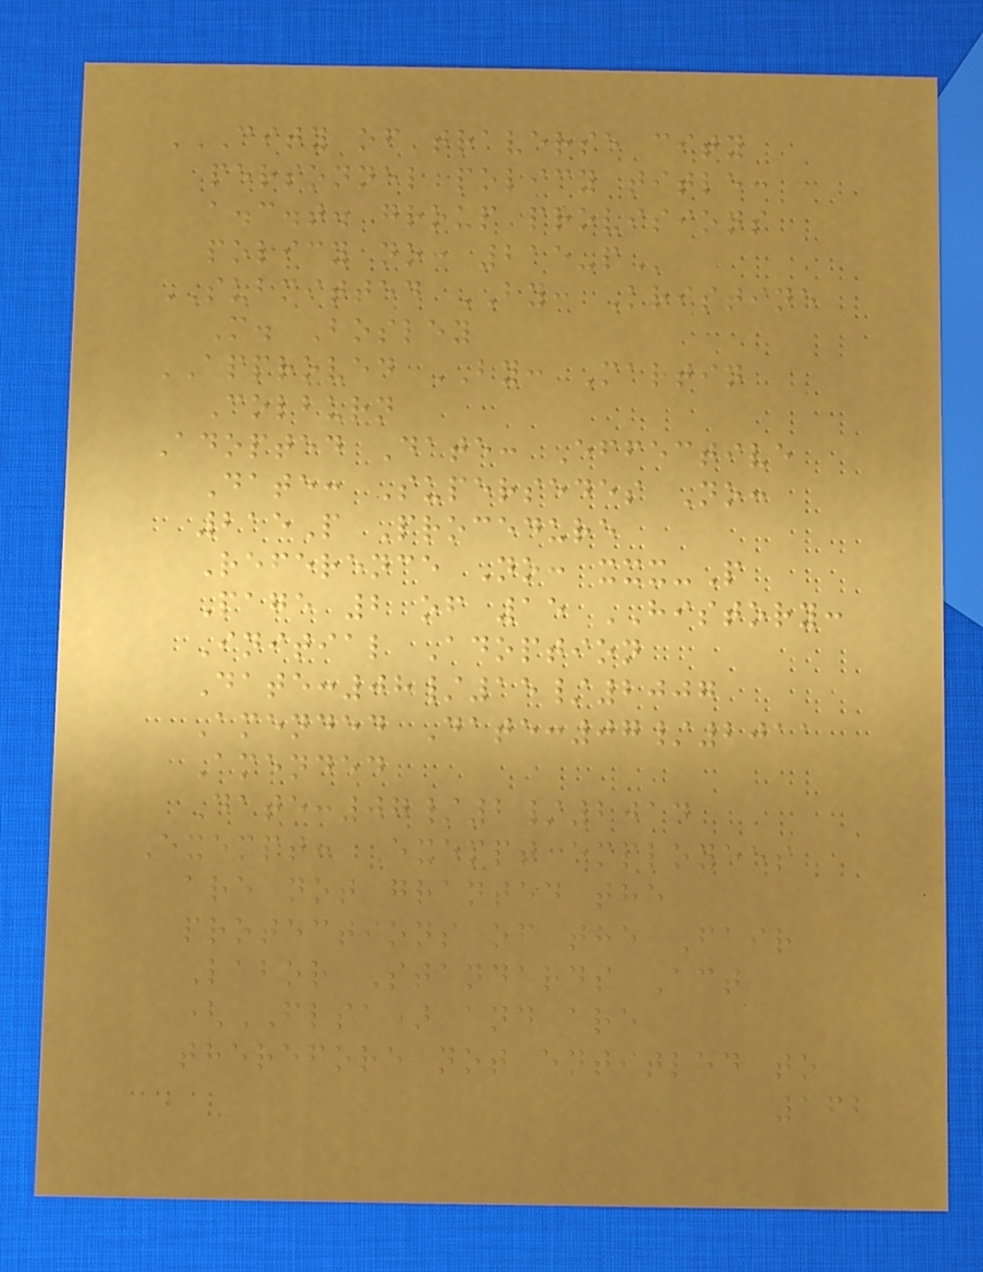CITY OF TRAVERSE CITY
PERSONNEL POLICY TITLE:
A.C.T. GROUP PROVISIONS
POLICY NO: 215-P
SUBMITTED BY: Kristine
M. Bosley
APPROVED BY: Martin
Colburn
Adopted Date: Effective
Date: Supersedes No:
215P Procedure
Reference No: xxx-P
Page 2 of 15 HISTORY:
Initial Adoption
Date:08/15/2007
Amended Date:07/2011
Amended
Date:07/2/2014
Exempt: Exempt employees
are not granted the
protections of the Fair
Labor Standards Act
(FLSA) and are
therefore not entitled to
162
